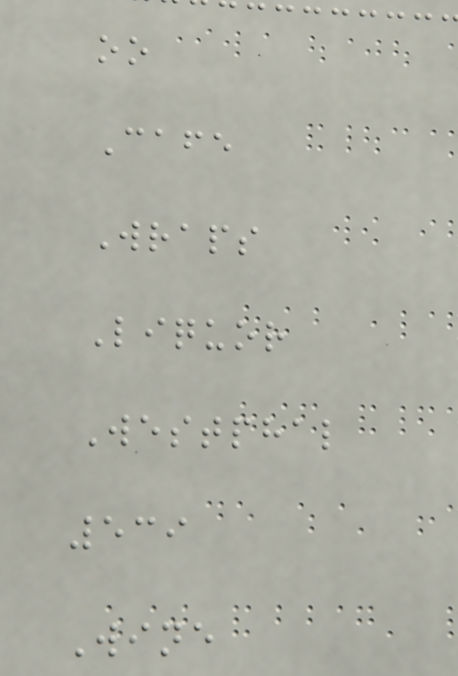oo
Cafe
Wraps
Liquor
Westphal
539
Wine
